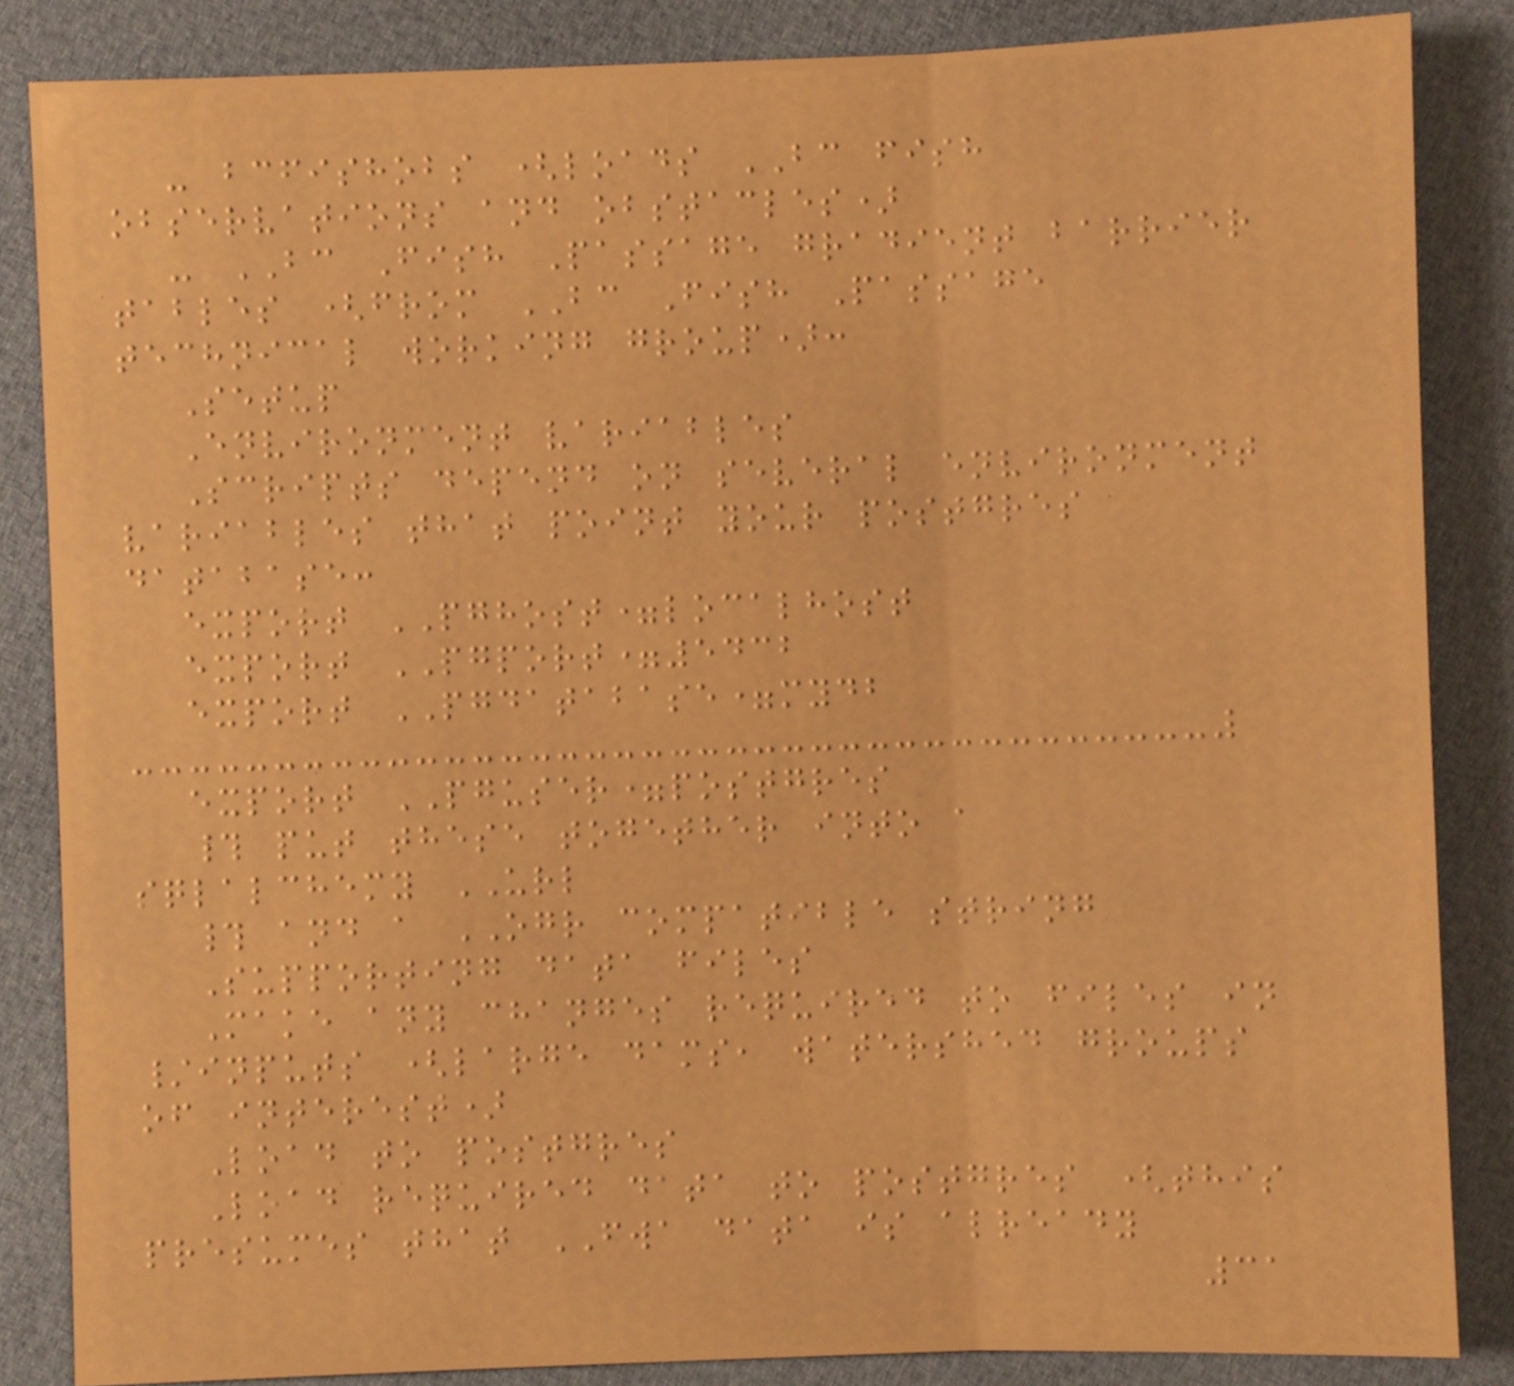- bcfishobs (loads BC fish
observations and obstacles)
- BC Fish Passage gradient barrier
tables (from BC Fish Passage
technical working group):
Setup
Environment variables
Scripts depend on several environment
variables that point your postgres
database:
export PGHOST=localhost
export PGPORT=5432
export PGDATABASE=mydb
export PGUSER=postgres
# put these together into a
sqlalchemy URL
# and a OGR compatible string
Supporting data files
Make any changes required to files in
/inputs (large dams, watershed groups
of interest)
Load to postgres
Load required data to postgres (this
presumes that FWA data is already
31
